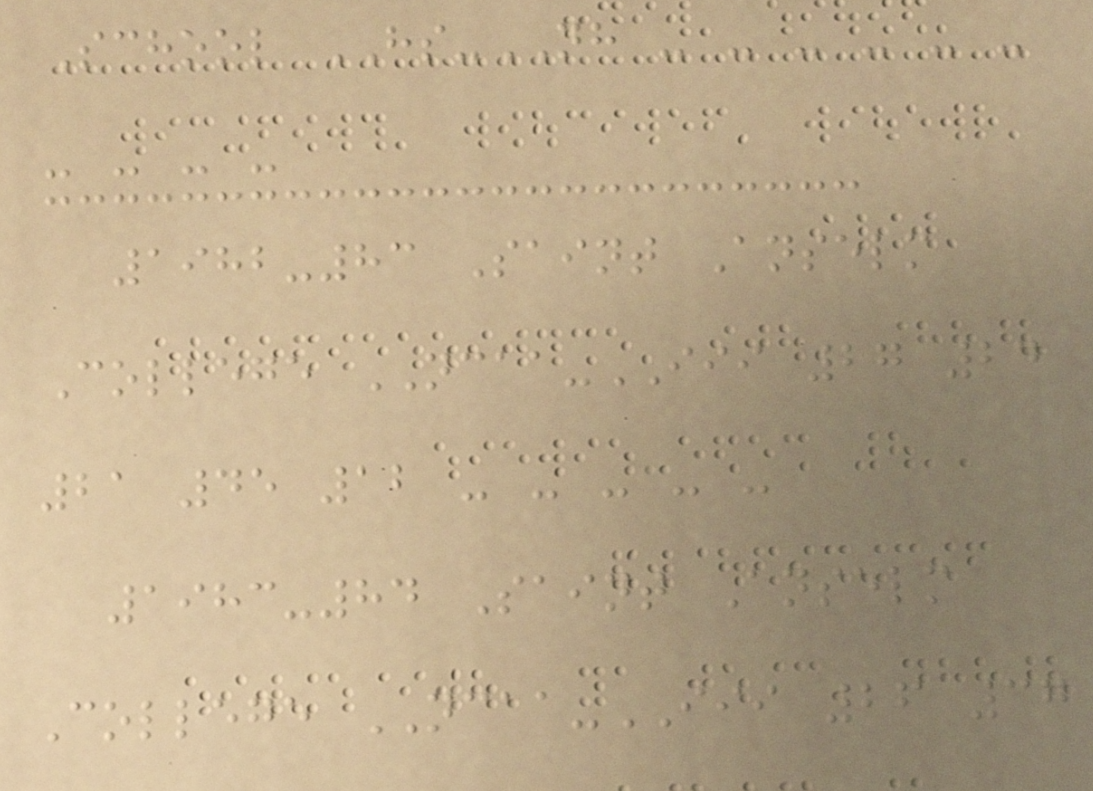School HS-NH - - - - - -
- - - -
1982-83 Saint Anselm
College NCAA-III 27 24
21 45 12 - - - - -
1983-84 Saint Anselm
College NCAA-III 26 37
